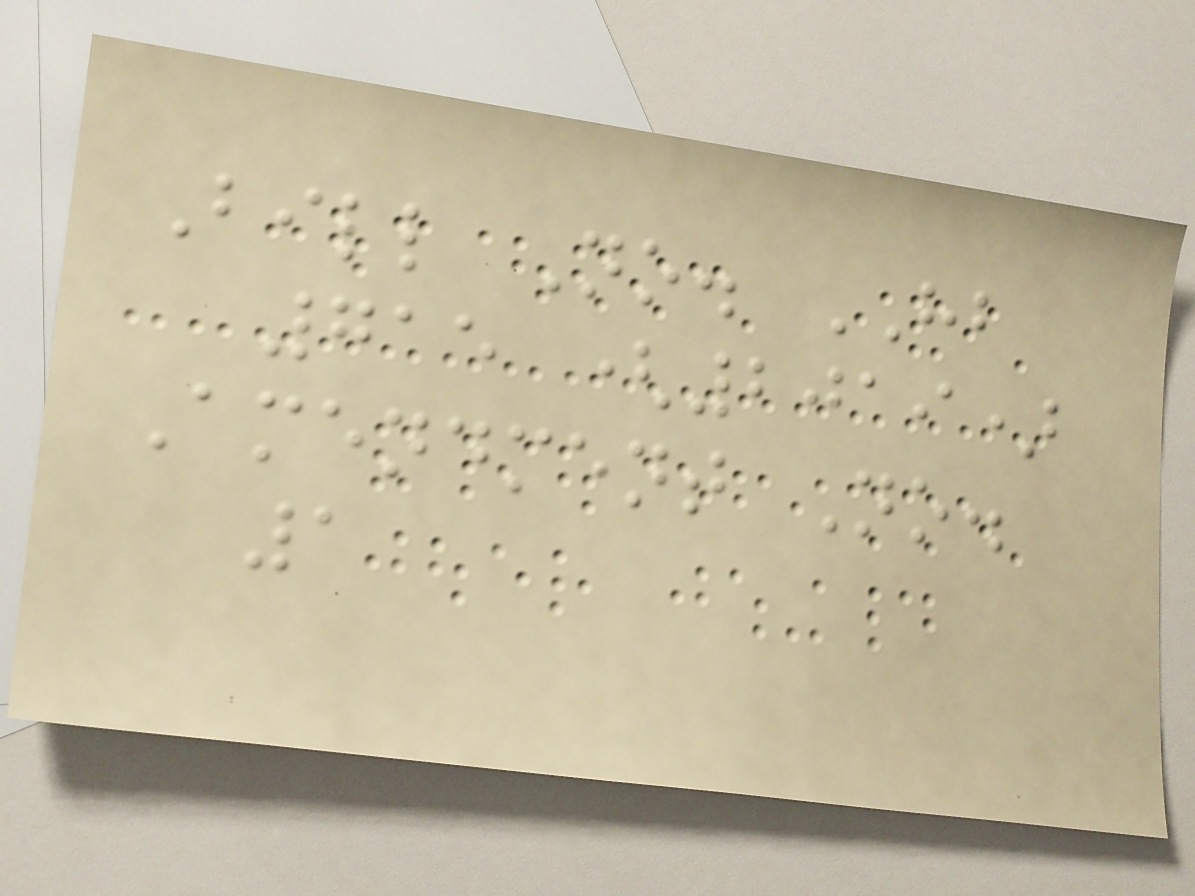Bill No. HB
715 (2019)
Amendment No.
1
